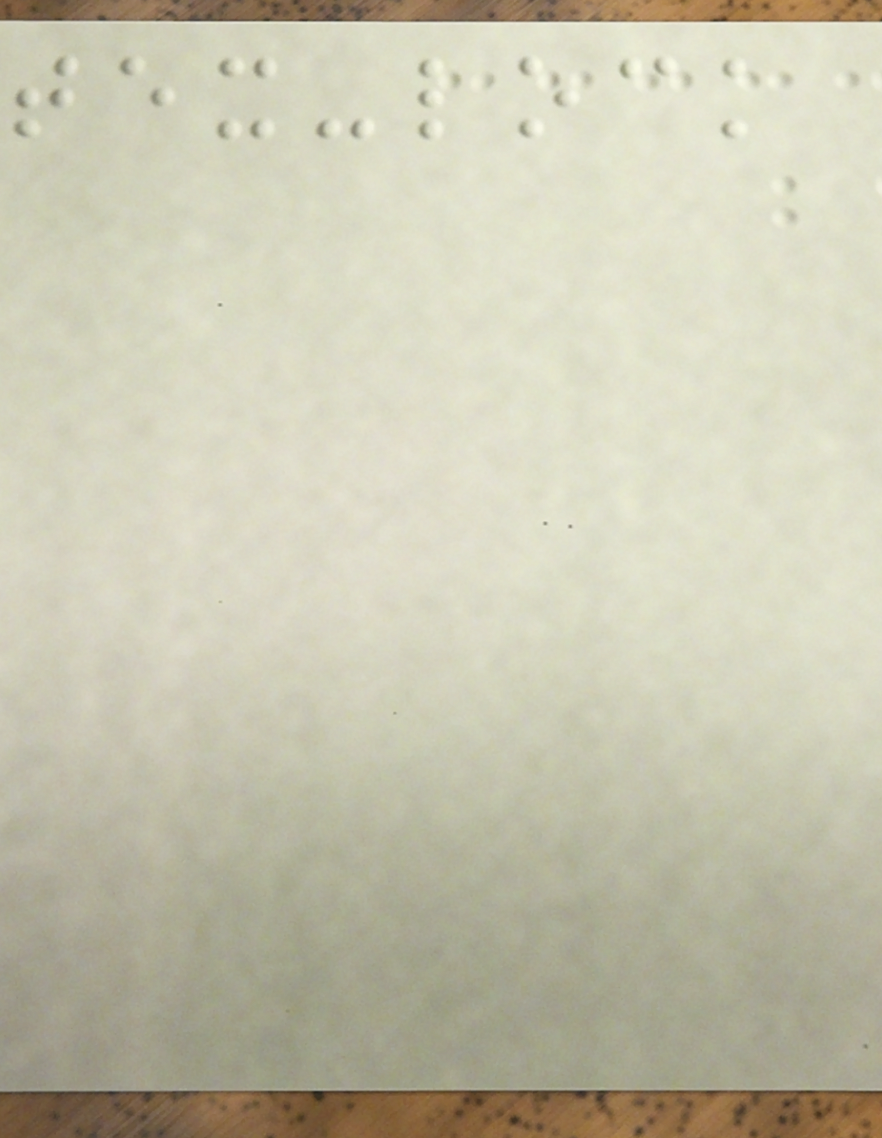tex-lock
